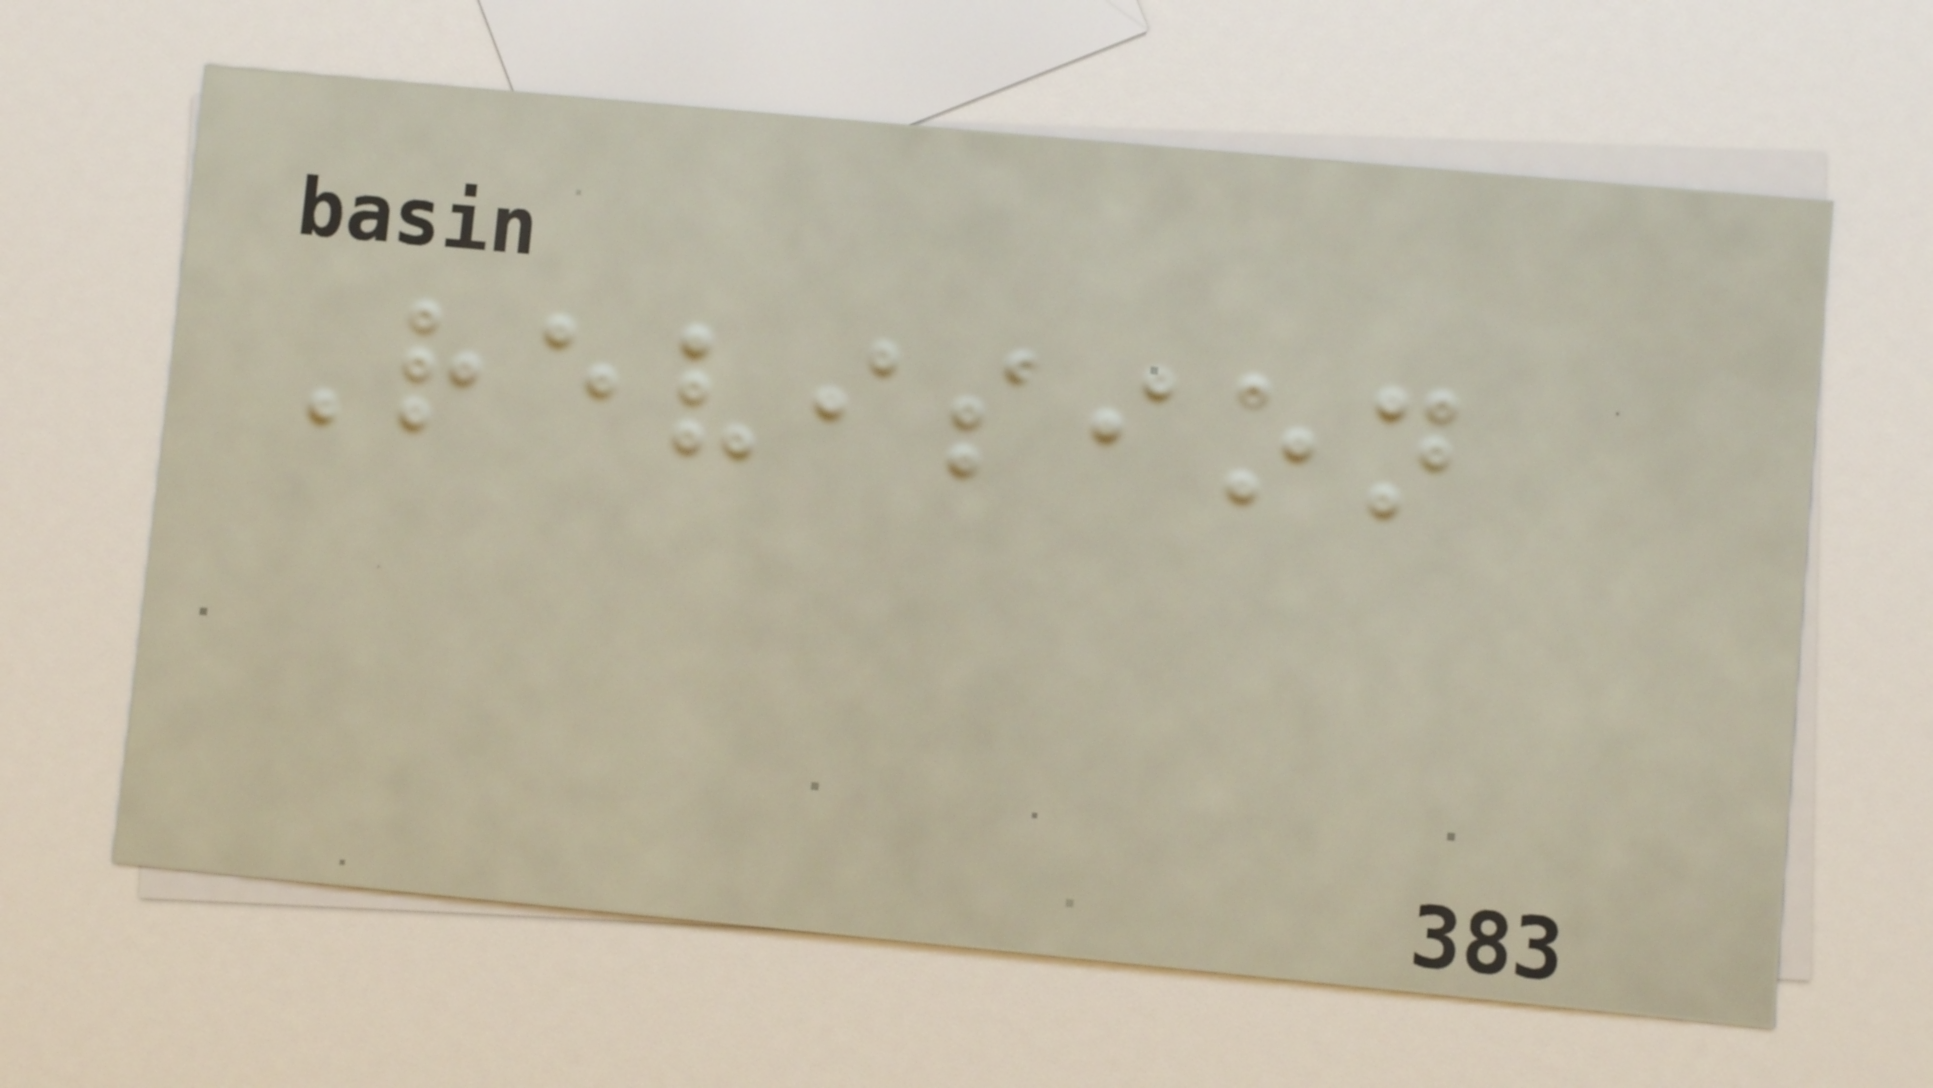Revision
